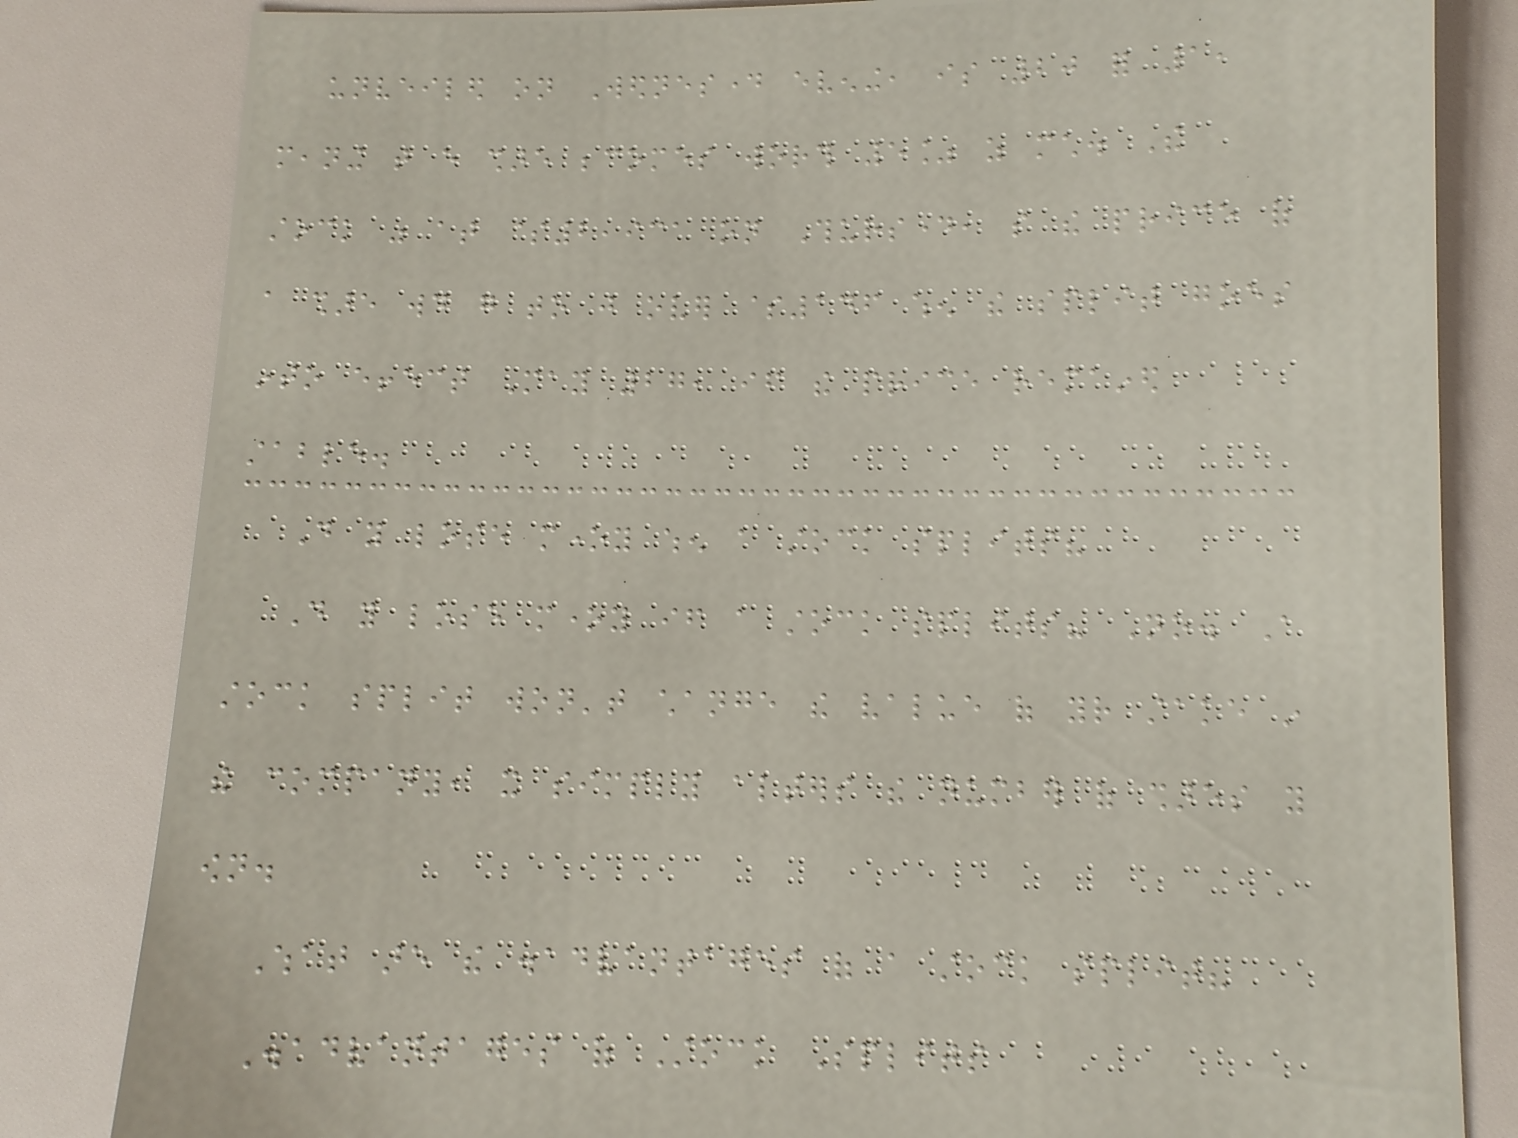unveiled on Wednesday evening, is 20 for 1,
meaning that every share becomes worth 5% as much. The
stock was at $2,931 on Thursday, so the price of
a share would go to just over $146 when the split goes
into effect May 27, if the price remained
stable.
Do you lose money when a stock splits?
Do you lose money if a stock splits? No. A
stock split won't change the value of your stake in
the company, it simply alters the number of shares you
own.
What are the disadvantages of a stock split?
Disadvantages of Stock Splits
